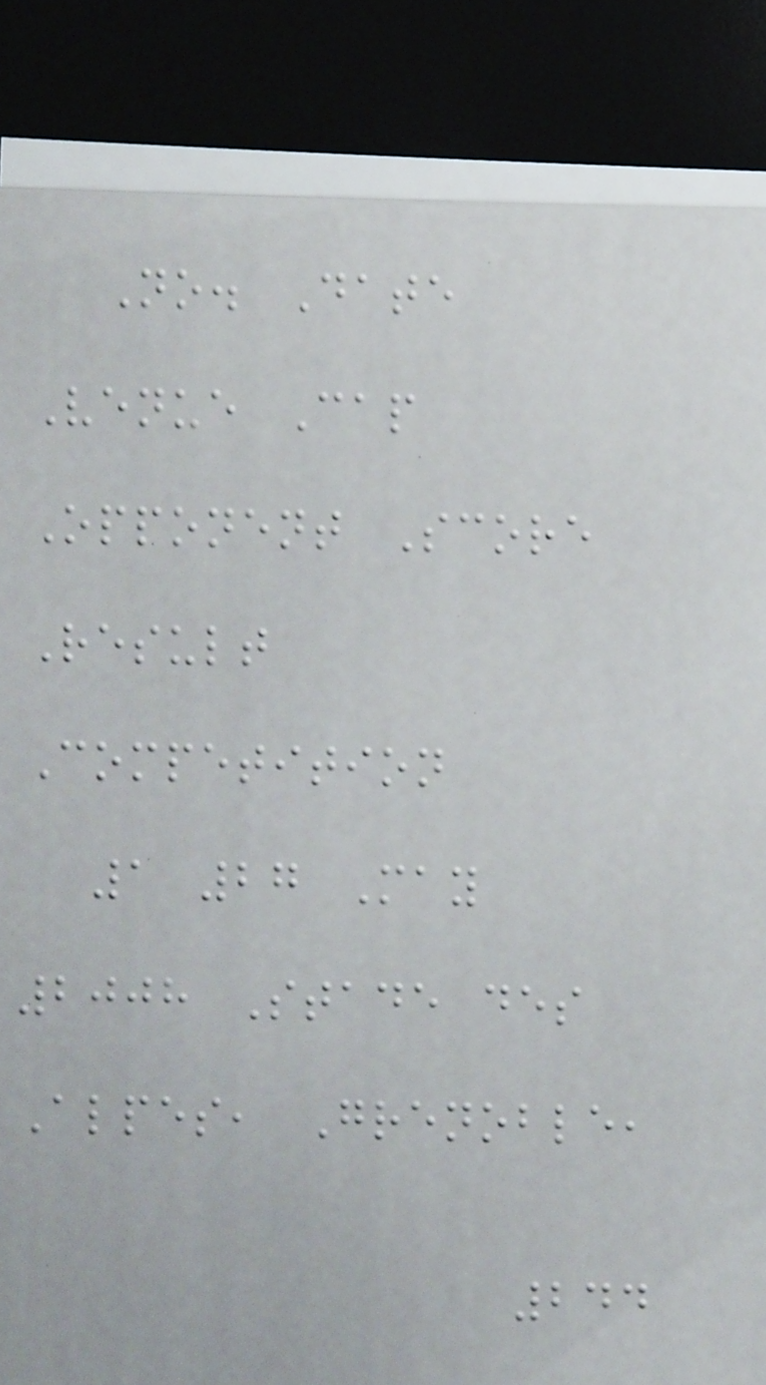No. Date
Venue Cap
Opponent Score
Result
Competition
1 27 May
2008 Stade des
Alpes, Grenoble,
244
